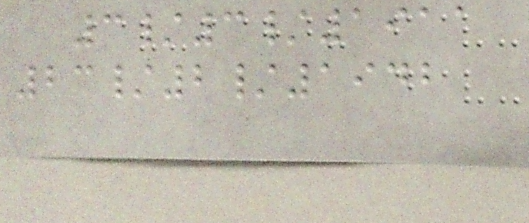3/3/1911
23/2/1942
